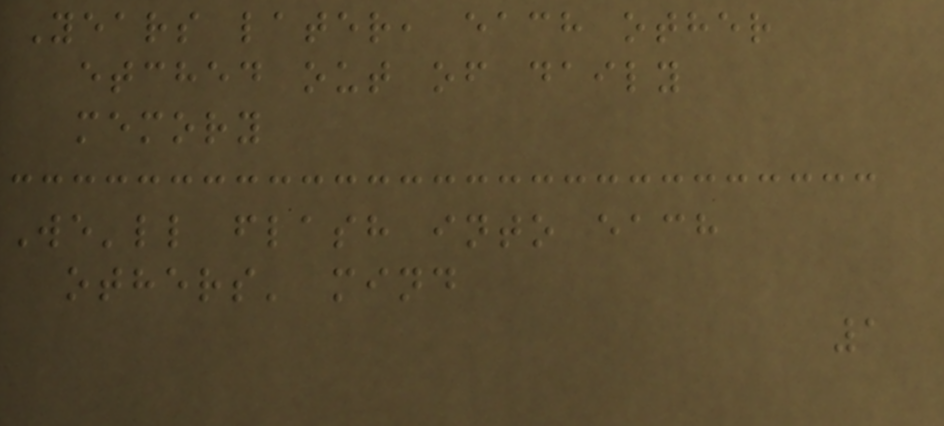Years later, each other
etched out of daily
memory
We'll flash into each
others' mind
1
